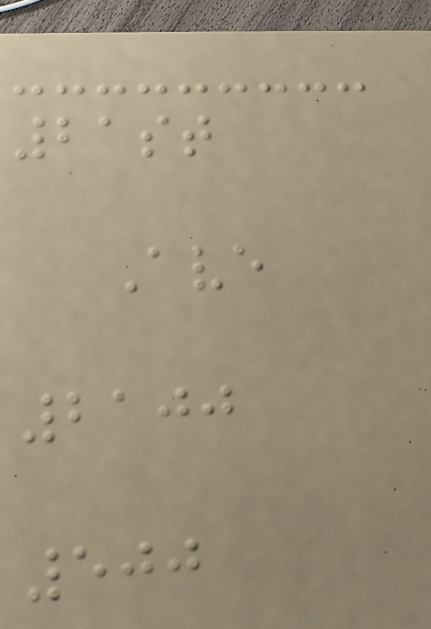21st
Ave
2100
500
